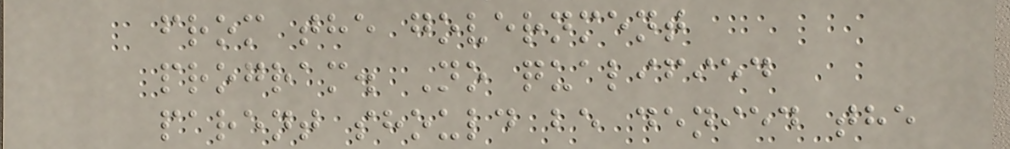from the government
program. No qualified
parent should be denied the
